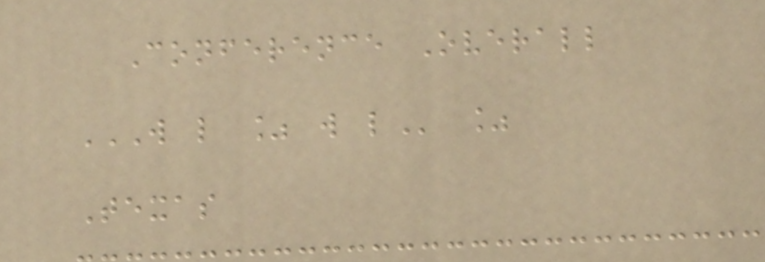Conference Overall
W L % W L %
Texas
